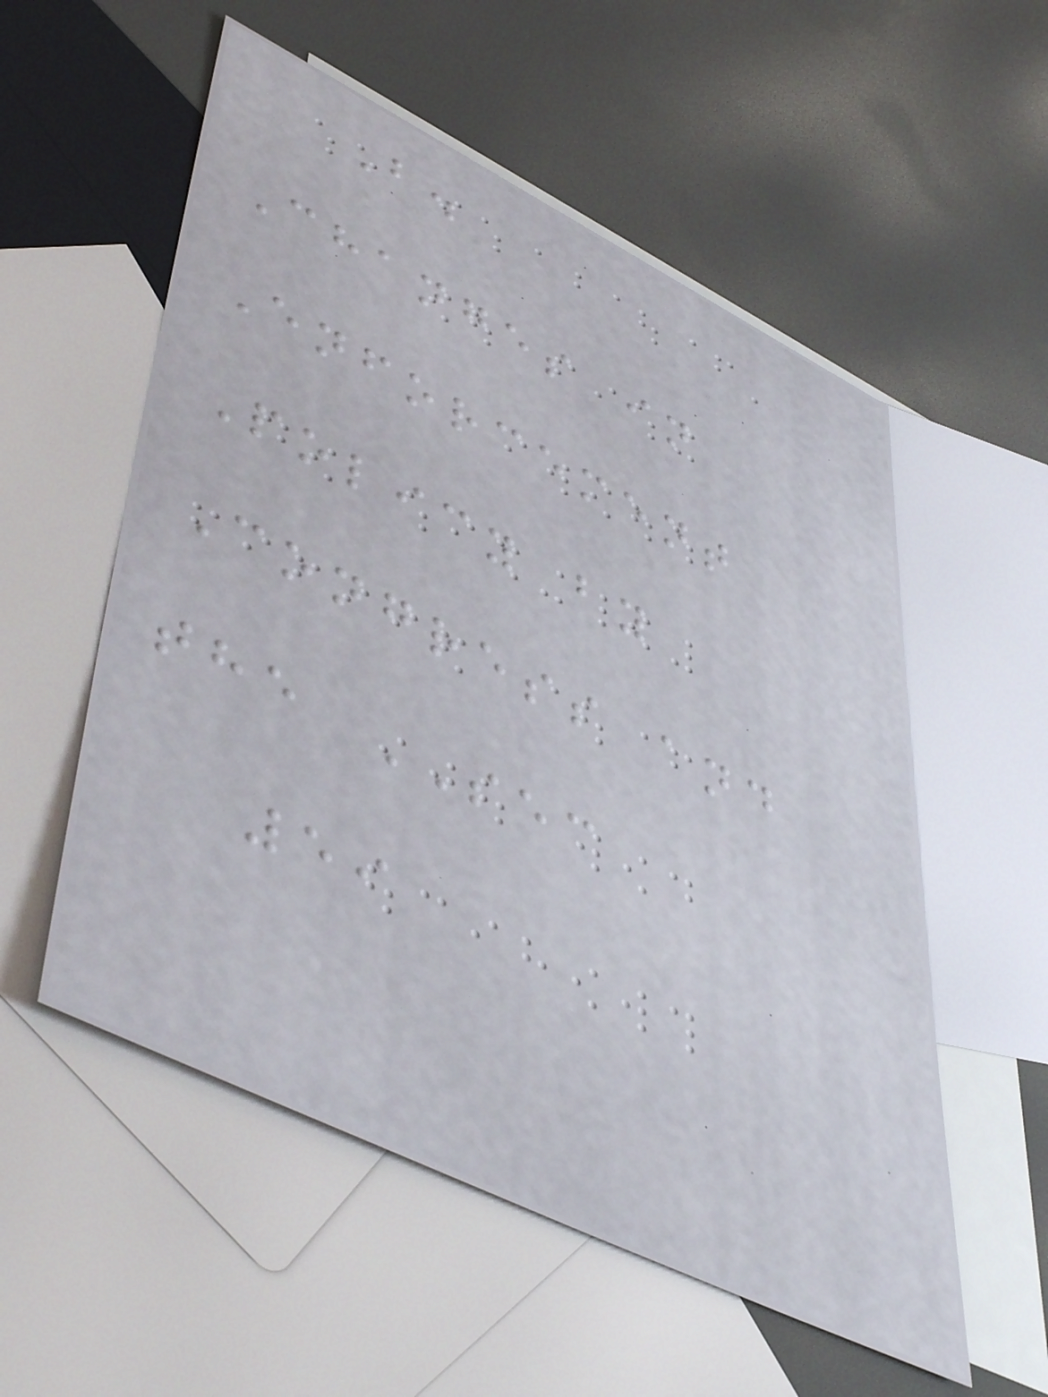B.
Changes in
Enforcement
Policy by
Congress and
the SEC
59
